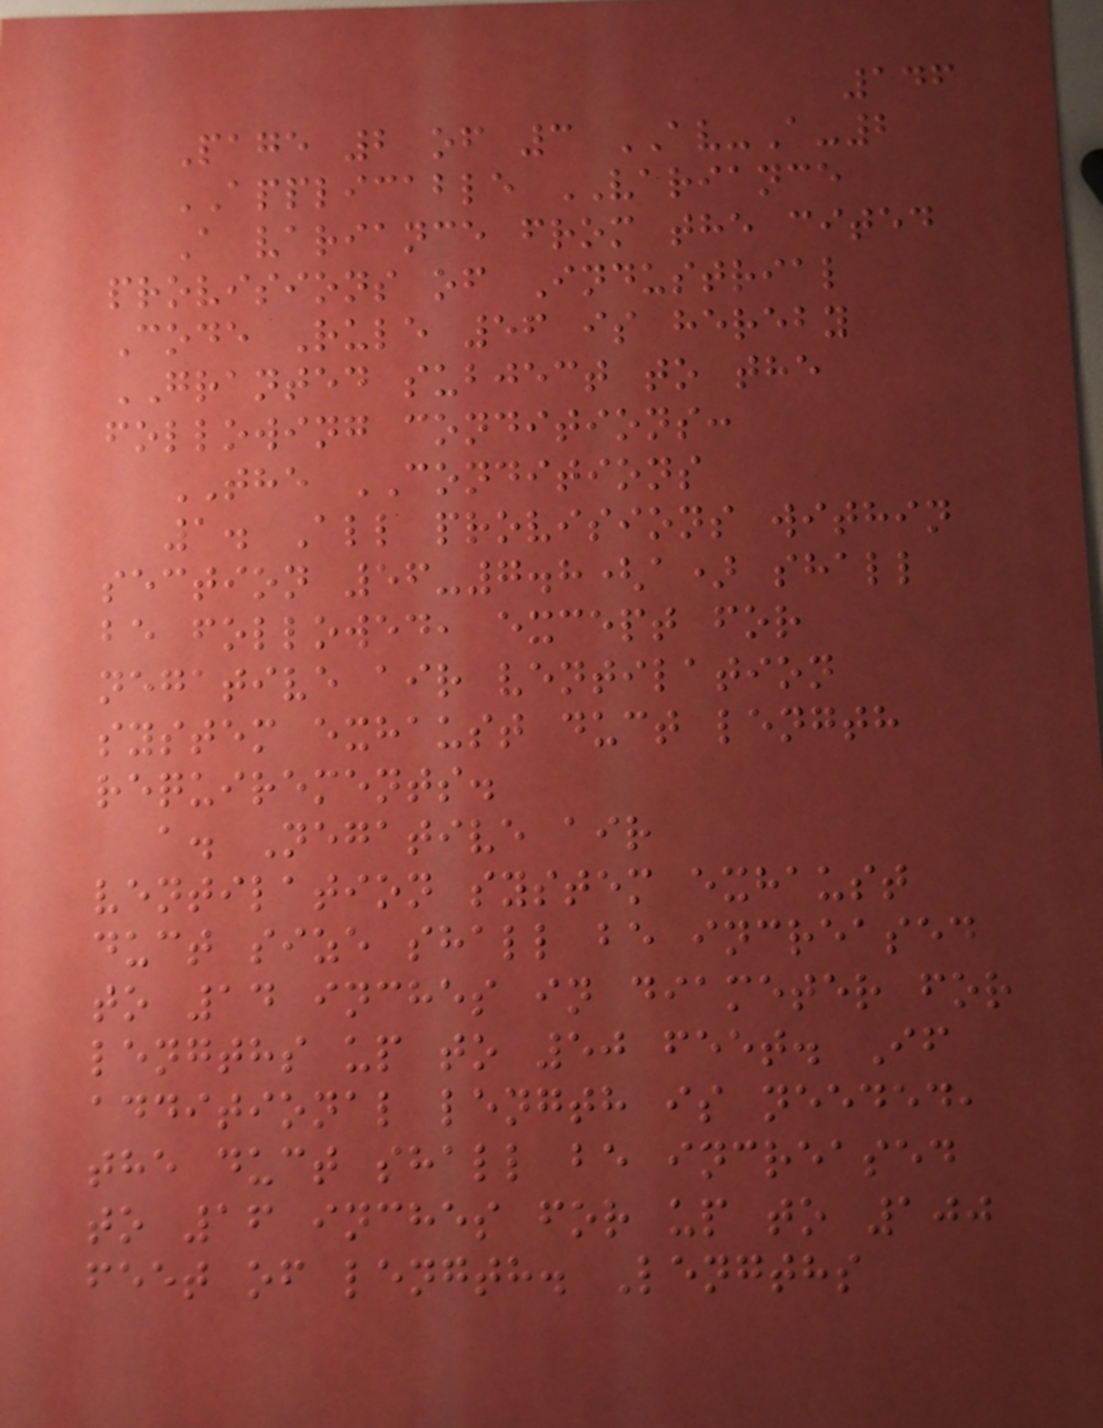146
Page 2 of 3 AV-A-2
APPLICABLE VARIANCE
A variance from the cited
provisions of Industrial
Code Rule 56 is hereby
GRANTED subject to the
following conditions:
THE CONDITIONS
1. All provisions within
section 56-7.8(a) shall
be followed, except for
negative air ventilation
system exhaust duct length
requirements.
a. Negative air
ventilation system exhaust
duct size shall be increased
to 14 inches in diameter for
lengths up to 50 feet. If
additional length is needed,
the duct shall be increased
to 16 inches for up to 100
feet of length. Lengths
